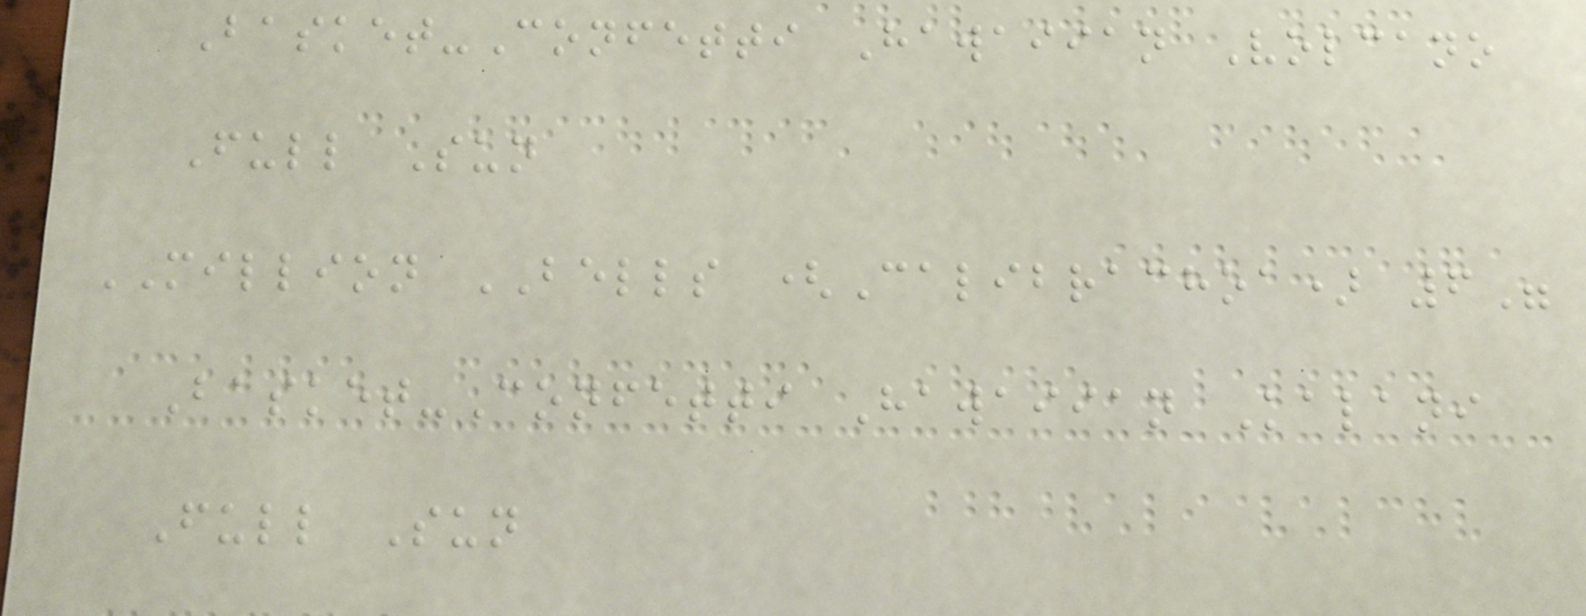Basket-Confetti Hawaiian Volcano
Full Sun
MILLION BELLS (Calibrachoa) 6"
Basket-Confetti Hawaiian Kalani
Full Sun
